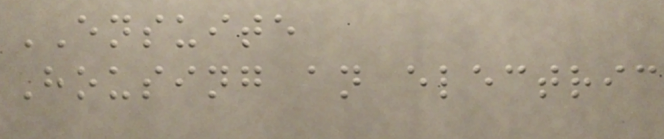ENSUITE
Housing an electric
